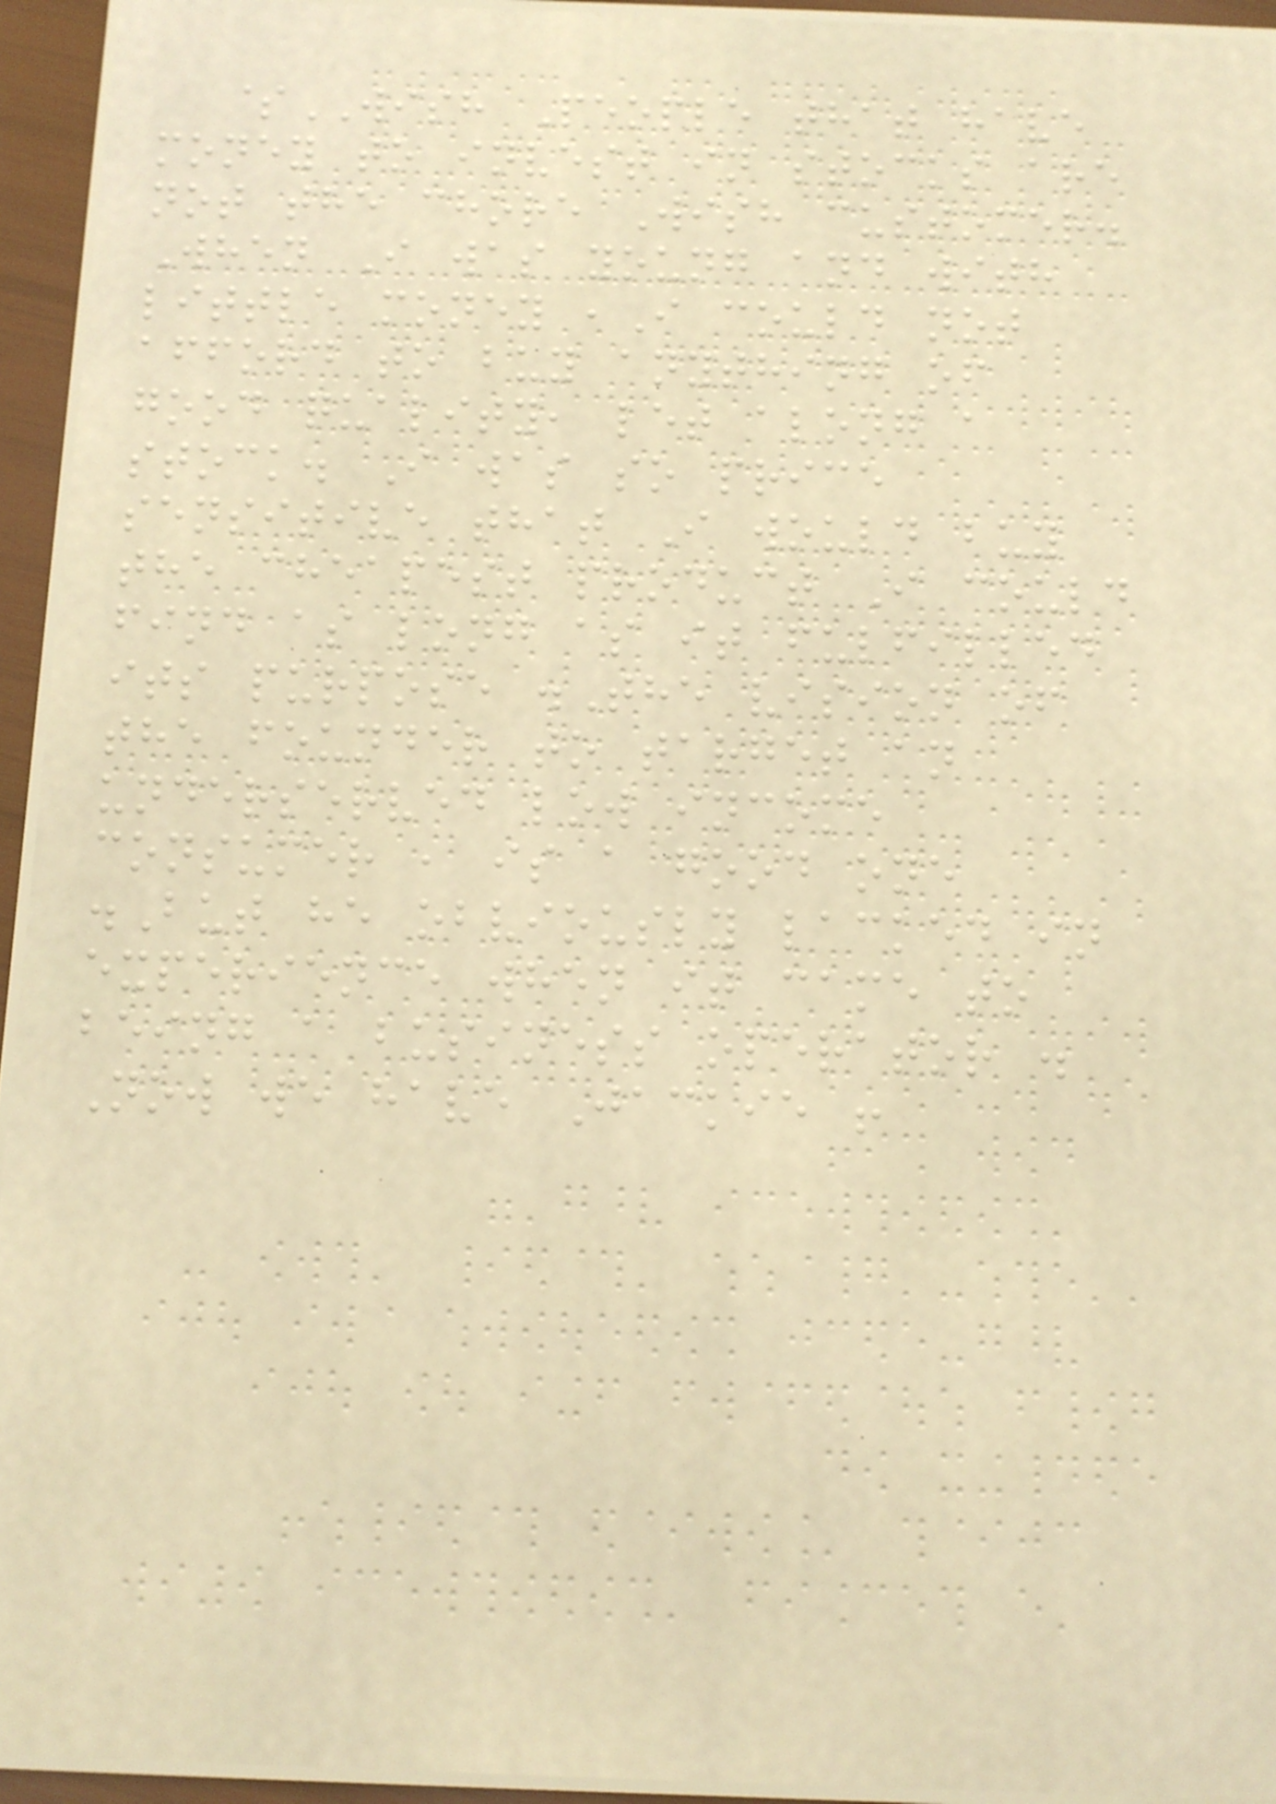$WISH People that have
money to invest in stocks are
not the chore Wish customer.
When I was young and with
little money ,I could not
afford to buy anything of
good quality, let along a
stock. I was so price
sensitive that I would buy
the cheapest product I could
find as long as it fulfilled
its purpose .The vision of
the founder to target an
underserved low income
consumer , is a good one
.But he obviously lacked in
experience when it came to
being a business operator .
Now we have Jackie !
